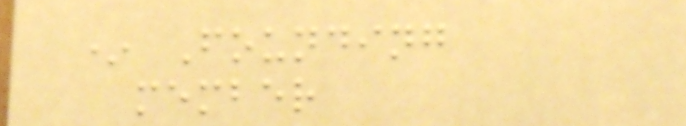* Founding
member
